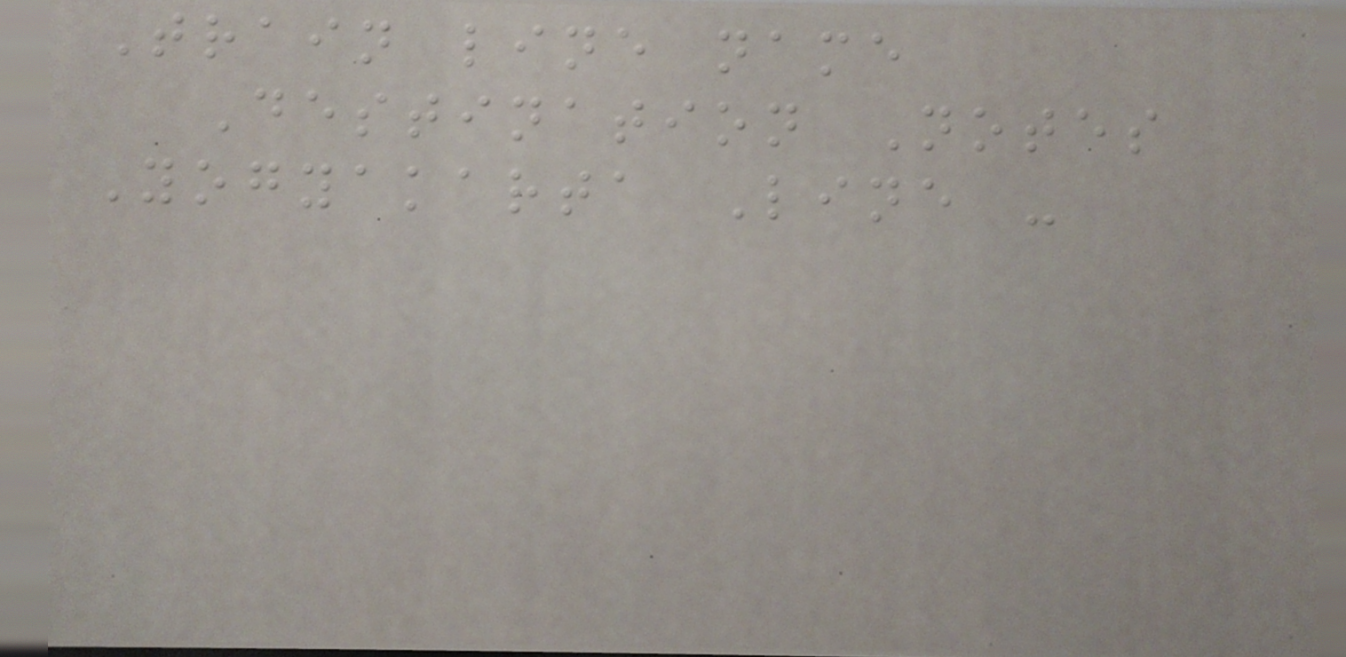Train line name
Destination Notes
Yogyakarta Line -
